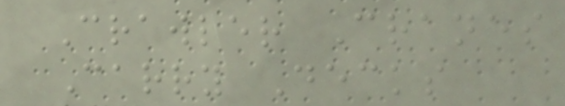Crawler Cranes
Carry Decks
